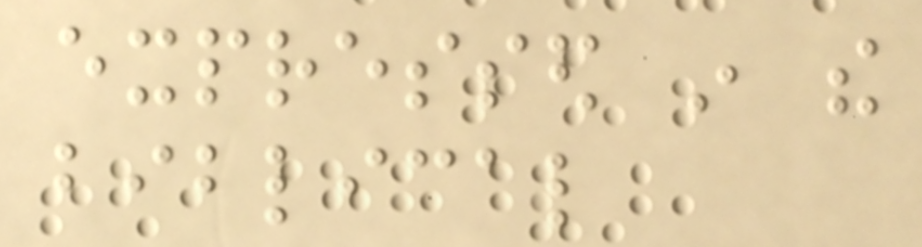expressed in the
biblical
